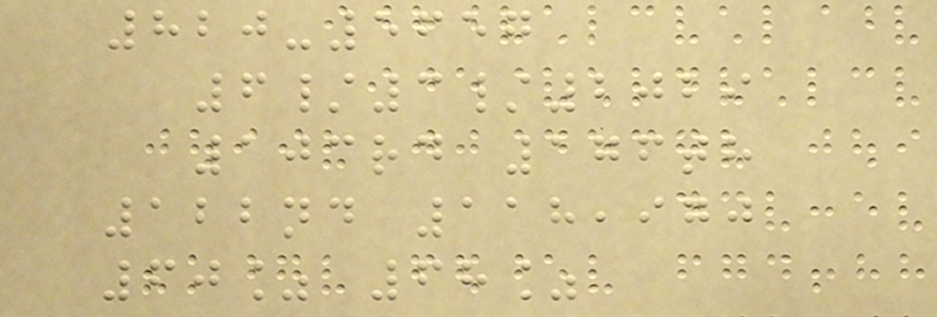820-5657
6/3/2029
103rd 176th
122nd 118,970
60% 68%
